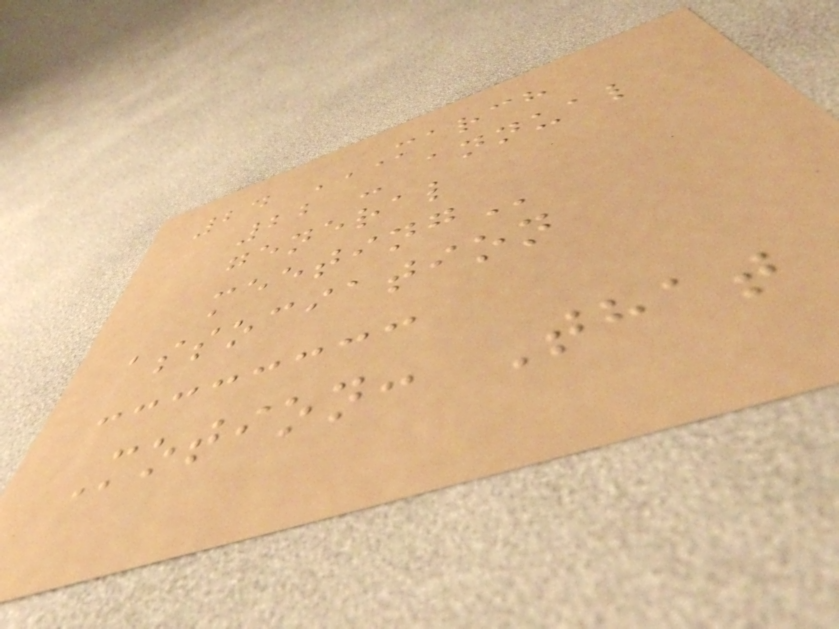24 MARCH
22 - ANNUAL
GENERAL
MEETING
association
Motion: That
